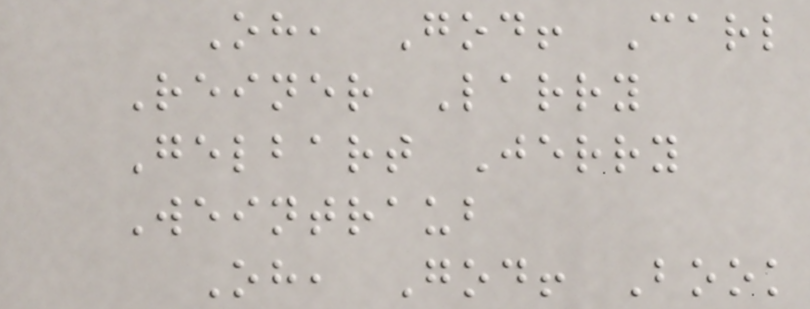Oh, God! Carl
Reiner Larry
Gelbart Jerry
Weintraub
Oh, God! Book
